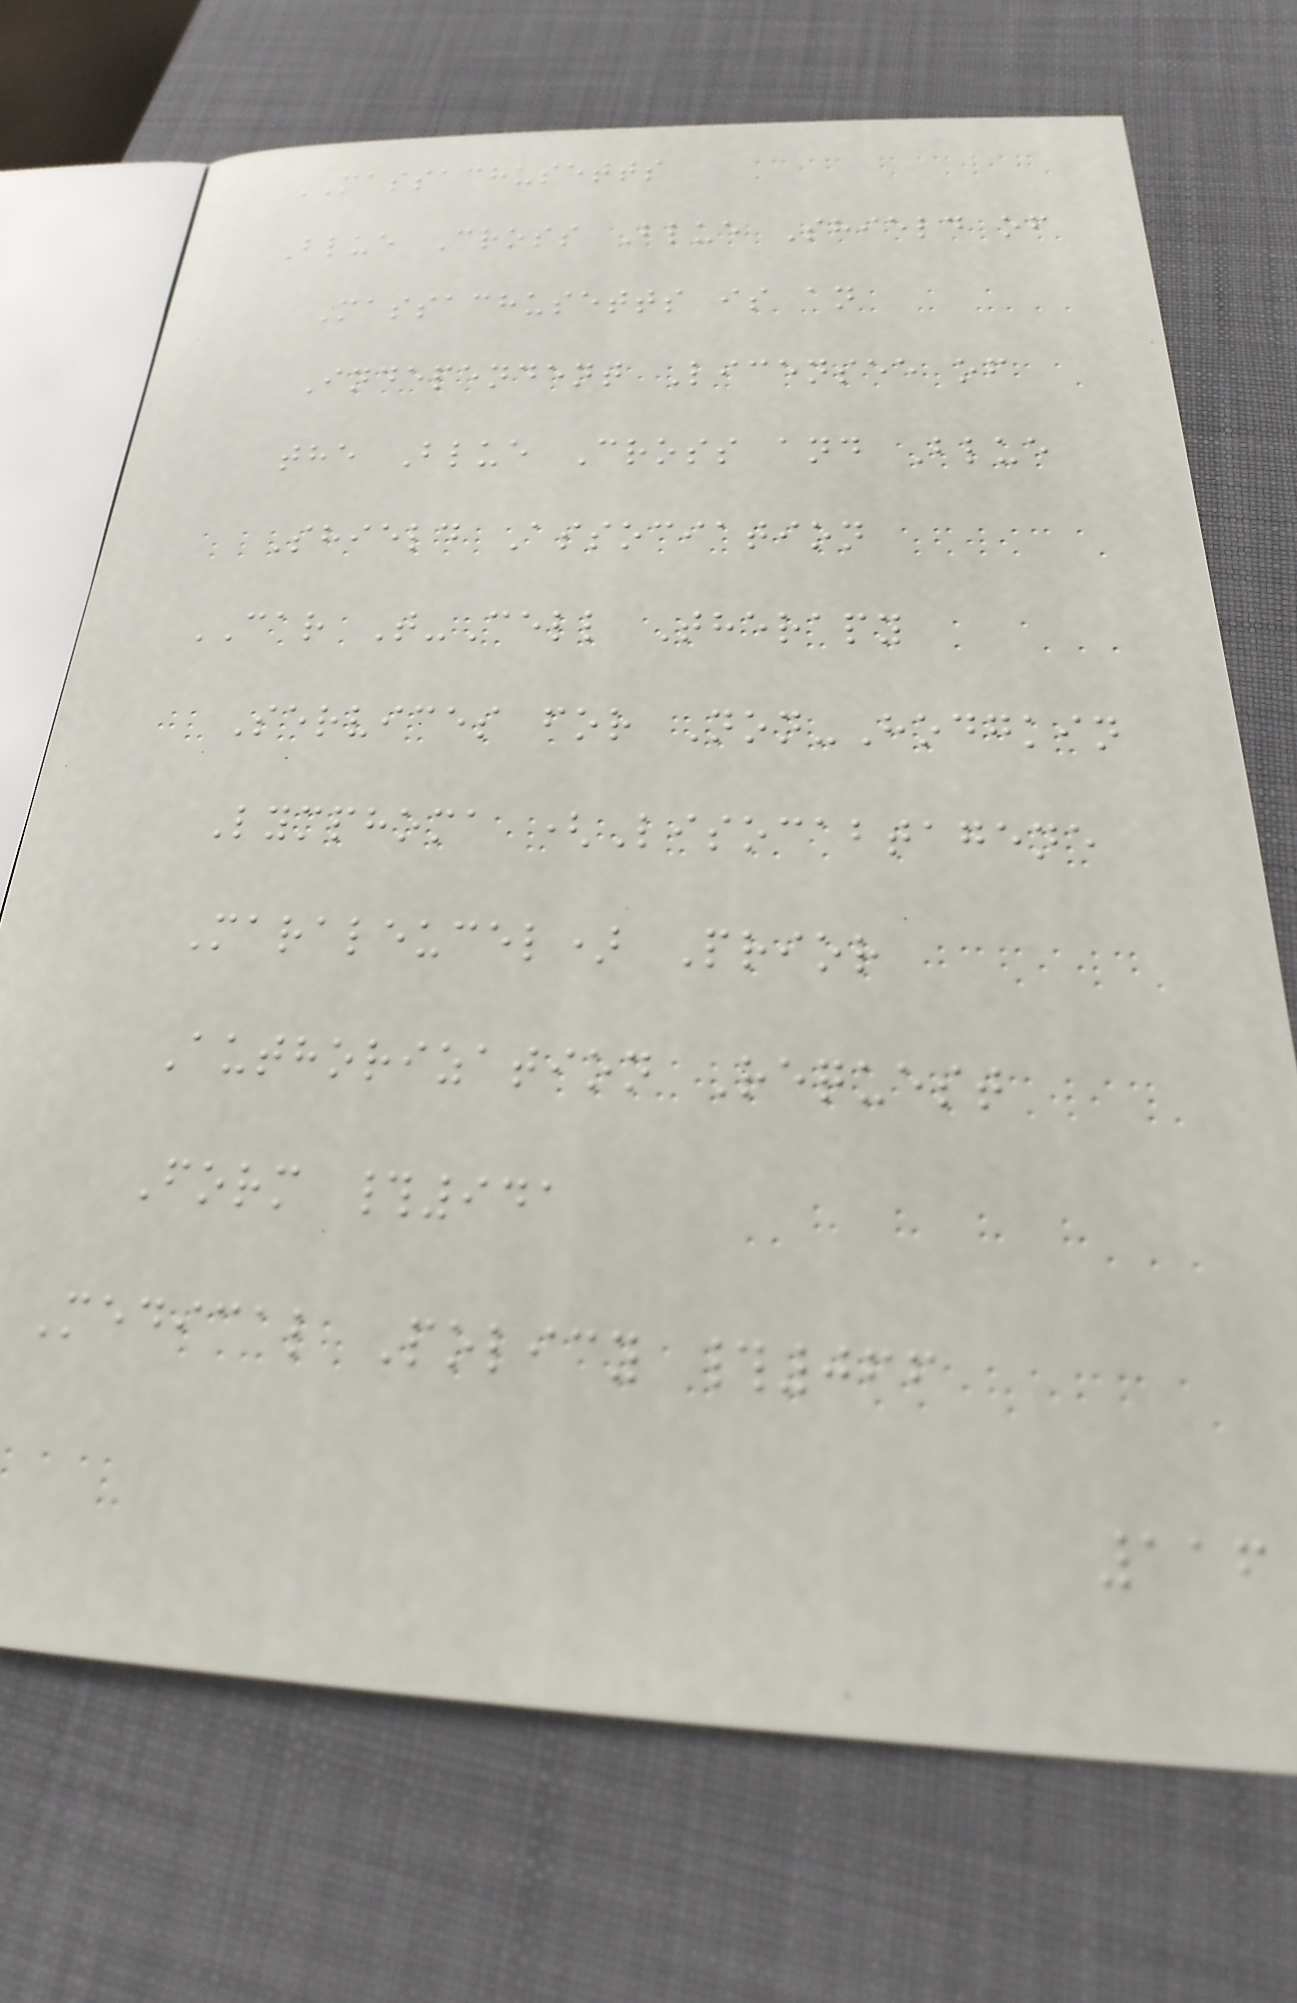MASSACHUSETTS
Blue Cross Blue Shield of
Massachusetts is an
Independent Licensee of
the Blue Cross and Blue
Shield Association
CAR T-Cell Therapy
Services for Non-Hodgkin
Lymphoma (Lisocabtagene
Maraleucel) Prior
Authorization Request
Form #941
Medical Policy #066
116
